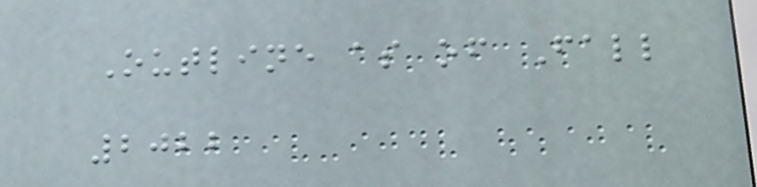Outline as of Fall
2022
